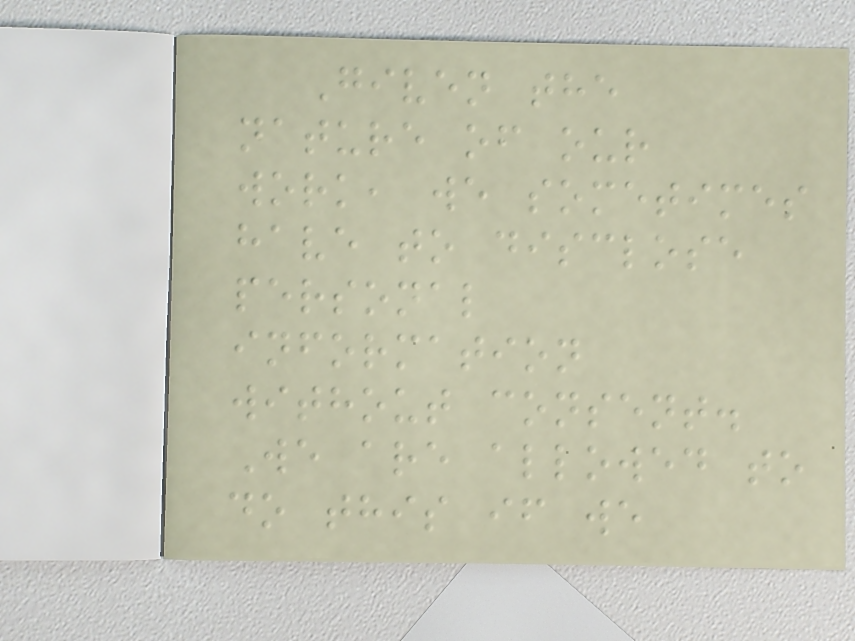Given the
nature of our
work, we sometimes
have to disclose
personal
information
without consent.
We are allowed to
do this if we
